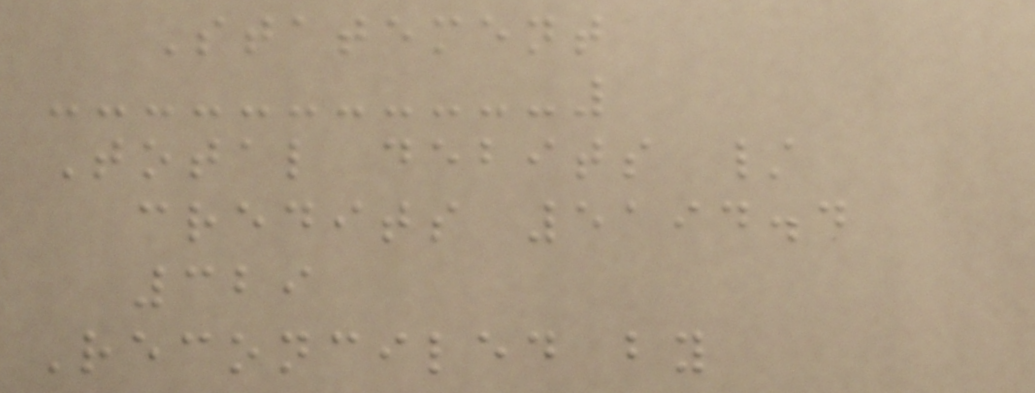Statement
Total debits /
credits 5194.4
329
Reconciled by
